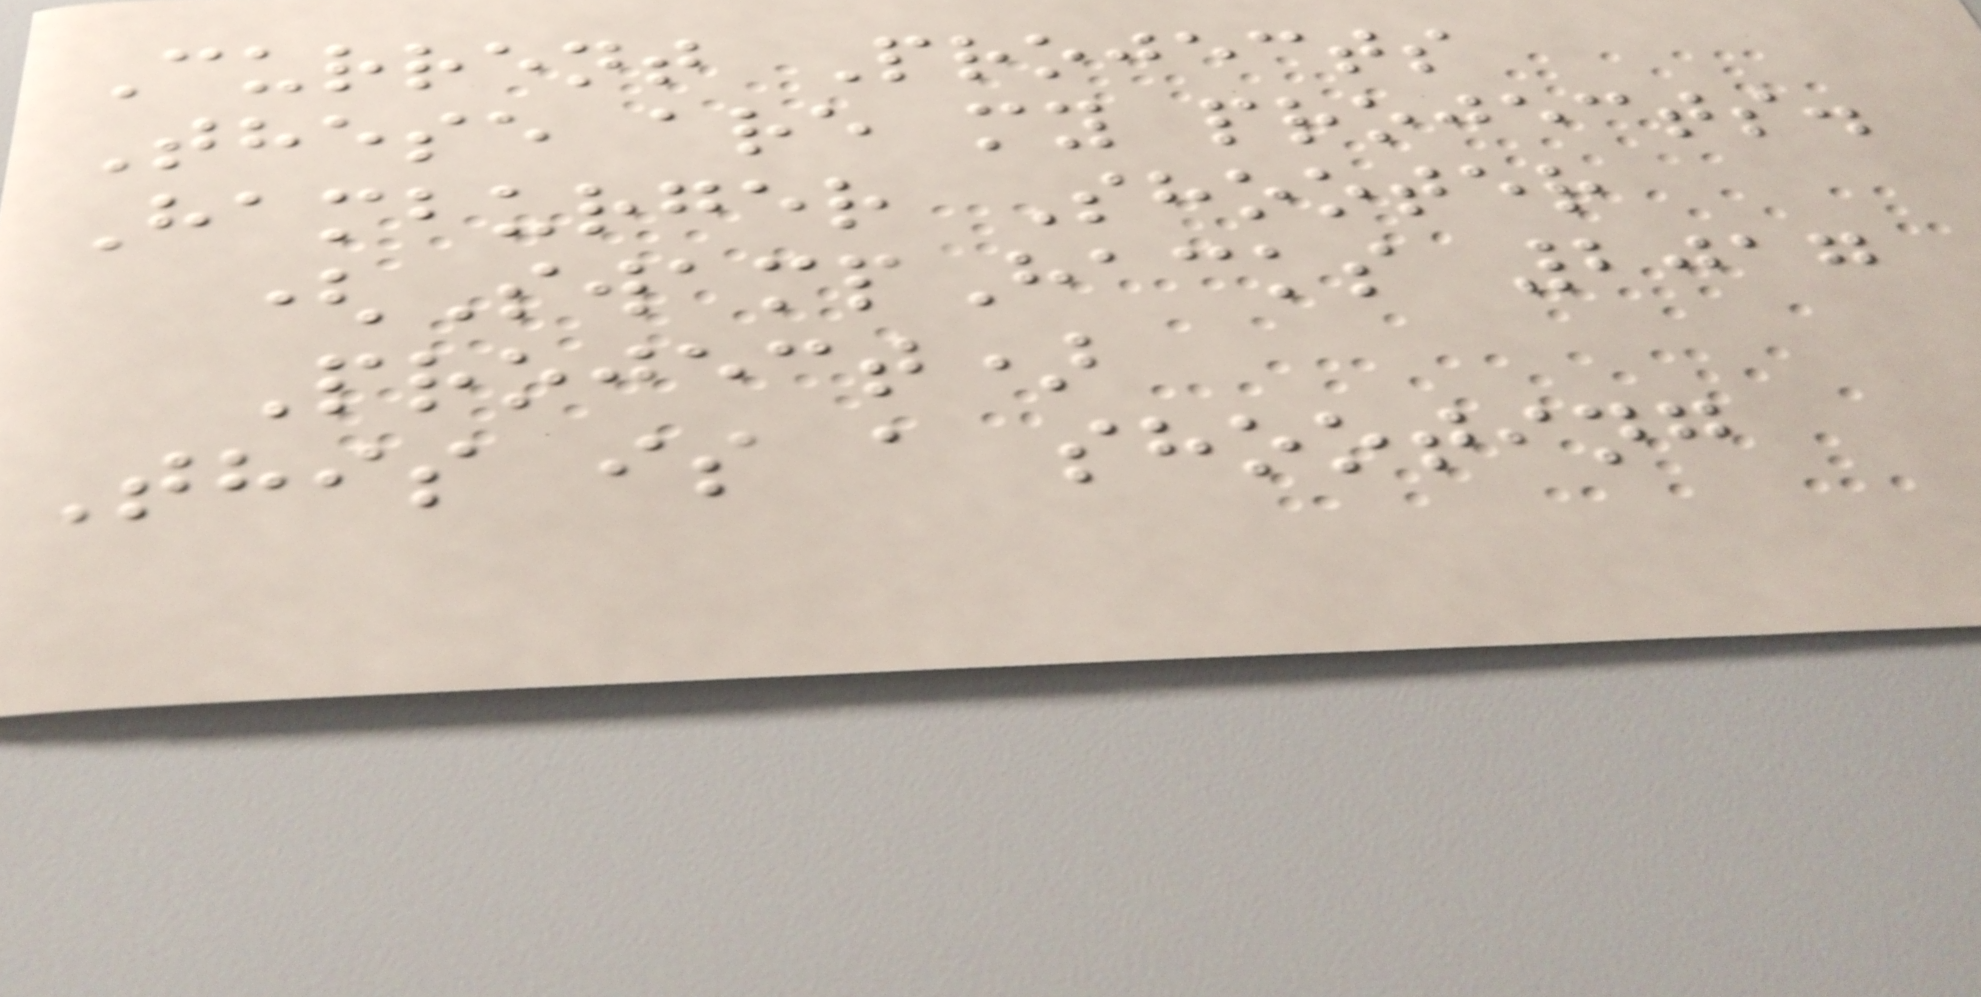Current Projects
These are my projects.
Hamburger Shooter
(SwampHacks 2017
Project)
This is a shooting
